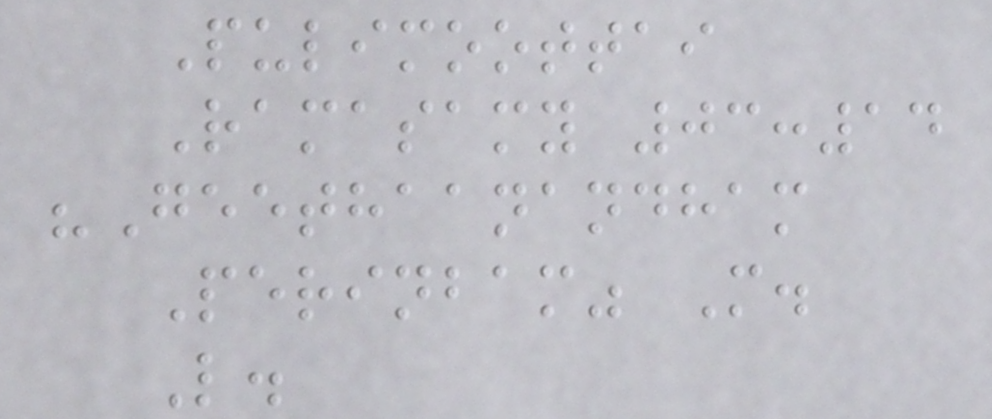Pulimoottai
Ramasamy 03:14
"Geethaanandham
Perinbam" M.
L.
